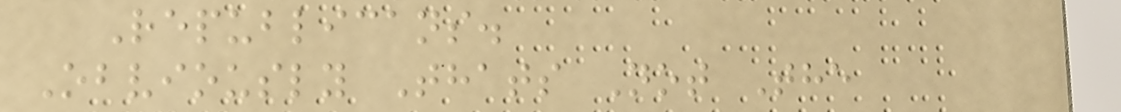Republicans.
Obviously Thats Not The
